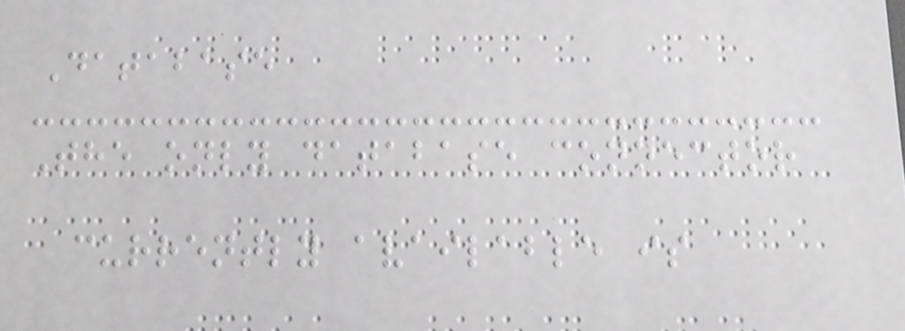Database
The only database connector
currently available is
